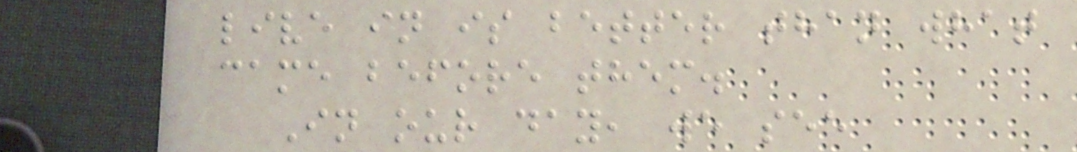live in is better than what
came before them.
In our day, we see
